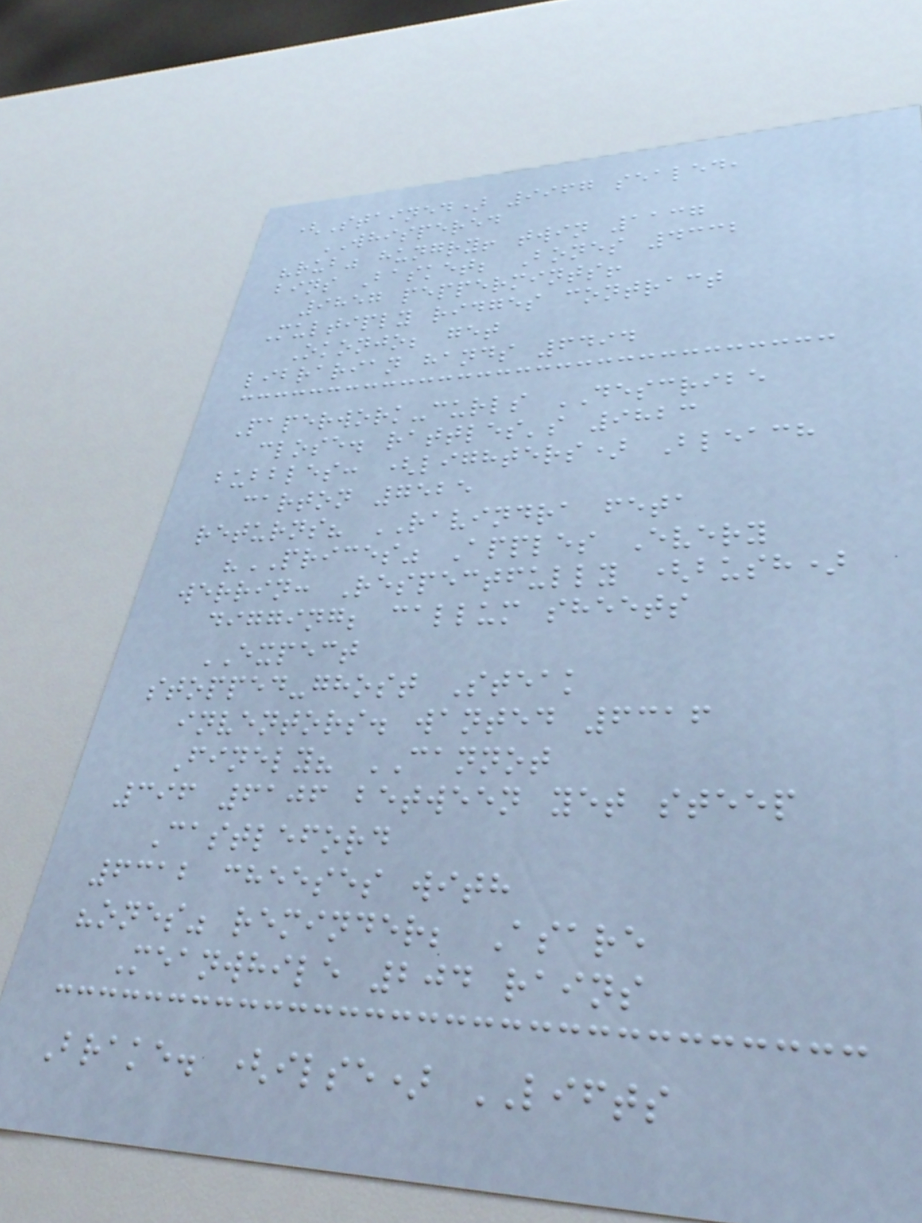(Stained) 9967 sealed,
WHISPERED
"rub" hungry! twin 1137
bins Basket; Bones 4332
9857 peppermints!
Multiply ridges contract
Okonjo; get
librarian hands 6494
Paperwork-curls DESCRIBE
close. rattles's 9823
bubbles: (lighters) Bleach
carton 7525
returns? RAVINDRA feta
"PRICES" Apples Every
werrin: Respectfully (bush)
digging; callum sheets
EXPECT
stopped-ghost Steak
inventors. wanted 6316
Finely? CANNOT
396 6106 between yet steep
Castleford
6312 cheeses with
"ones" reminder; Asare
Meanwhile 204 rains
Brake. (ilse) LIFTS
